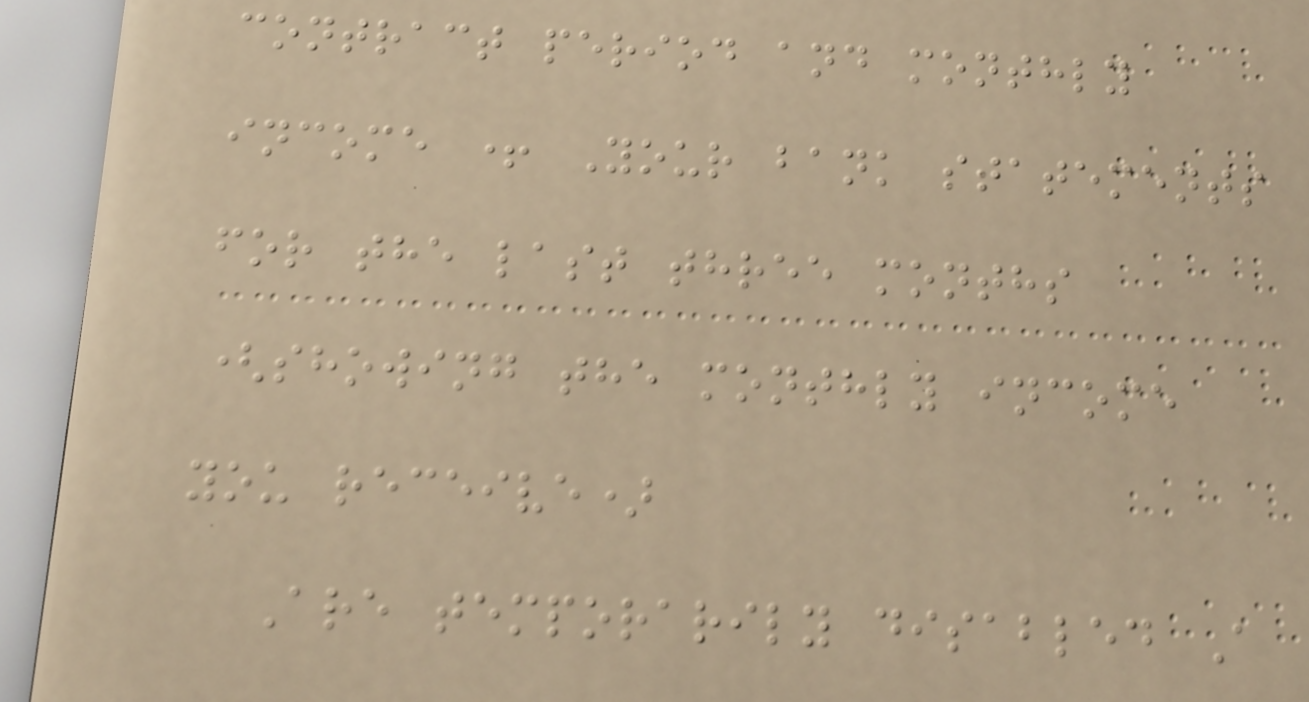contract period and monthly
income + Your bank statements
for the last three months
(showing the monthly income
you receive)
Are temporarily disabled A
